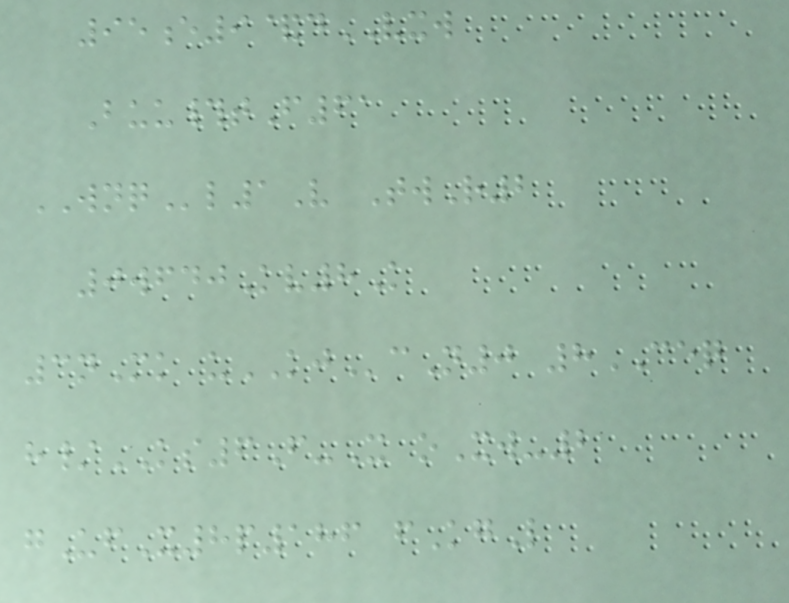95e9&dVXW
Buu#tF61
WNQl1V TwR2
0wfdjKv8K
3nMk uKJcN0 8CEQ
h/KS6F-X oXw-2
gUfX8p186 fKgL
